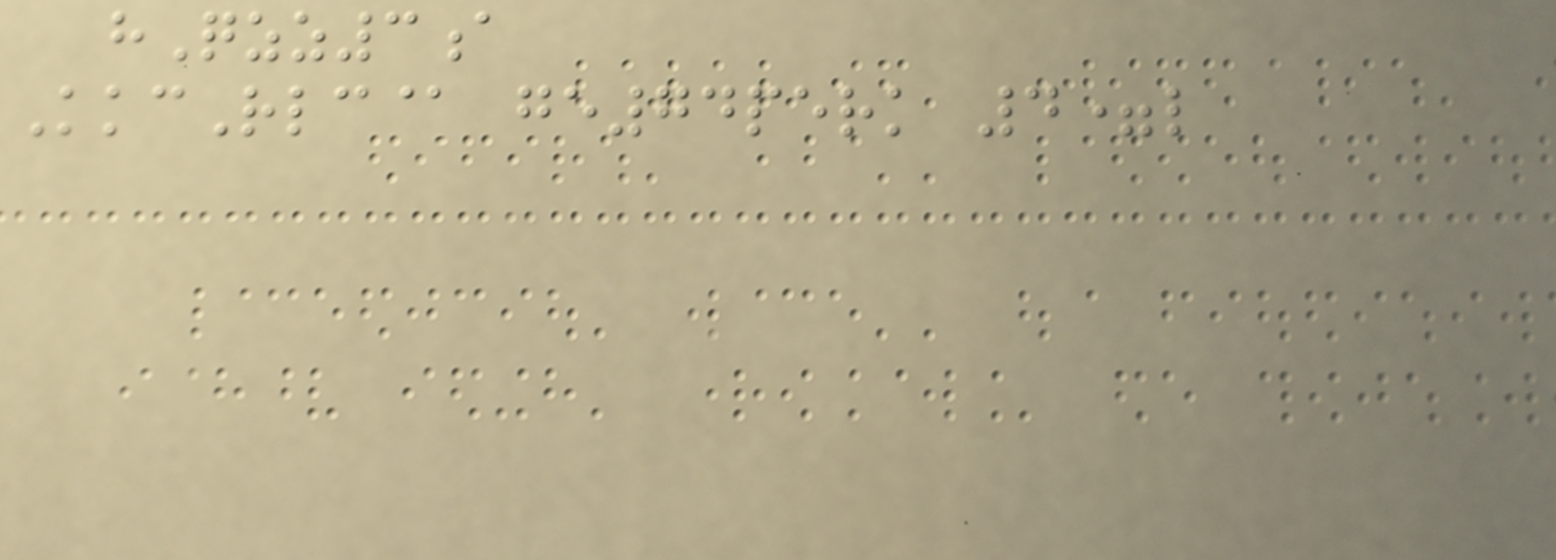hQzz3a
KkcRlc@ ge74perk 4=l
